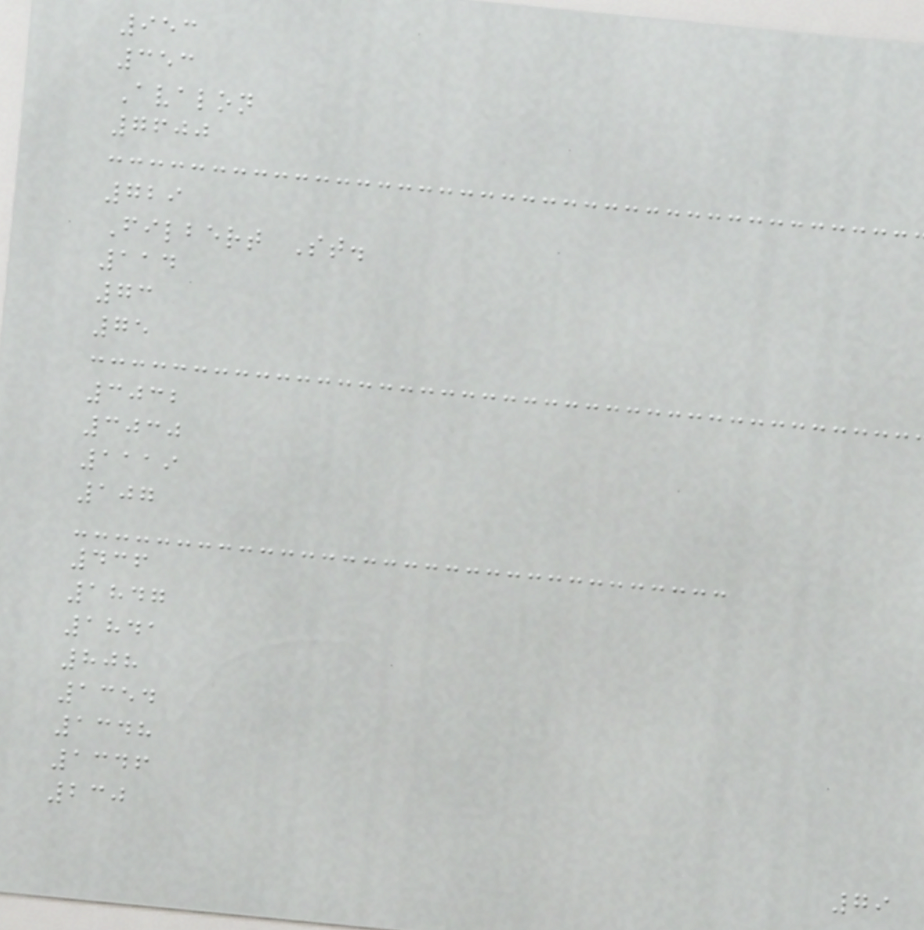953
353
Avalon
7600
729
Filbert St.
114
73
75
3032
3030
1119
107
436
1847
1841
808
1354
1348
1346
230
79
